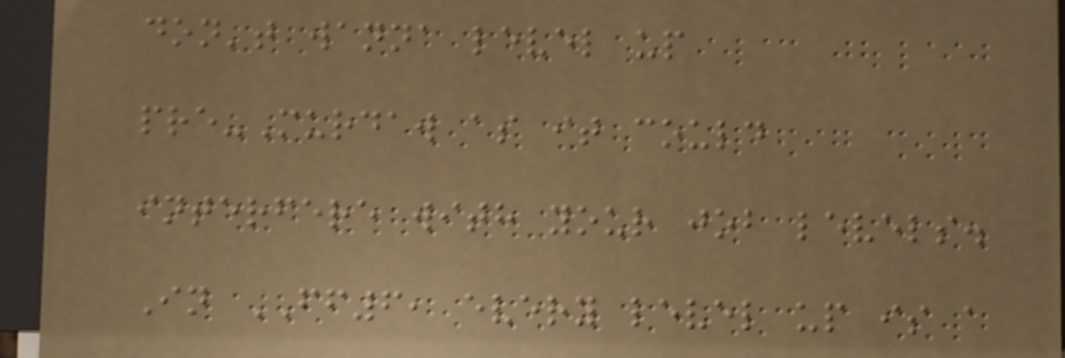don't wanna level up
pre-Murdaw as it could
interfere with your job levels.
In FF6, every level up is a
